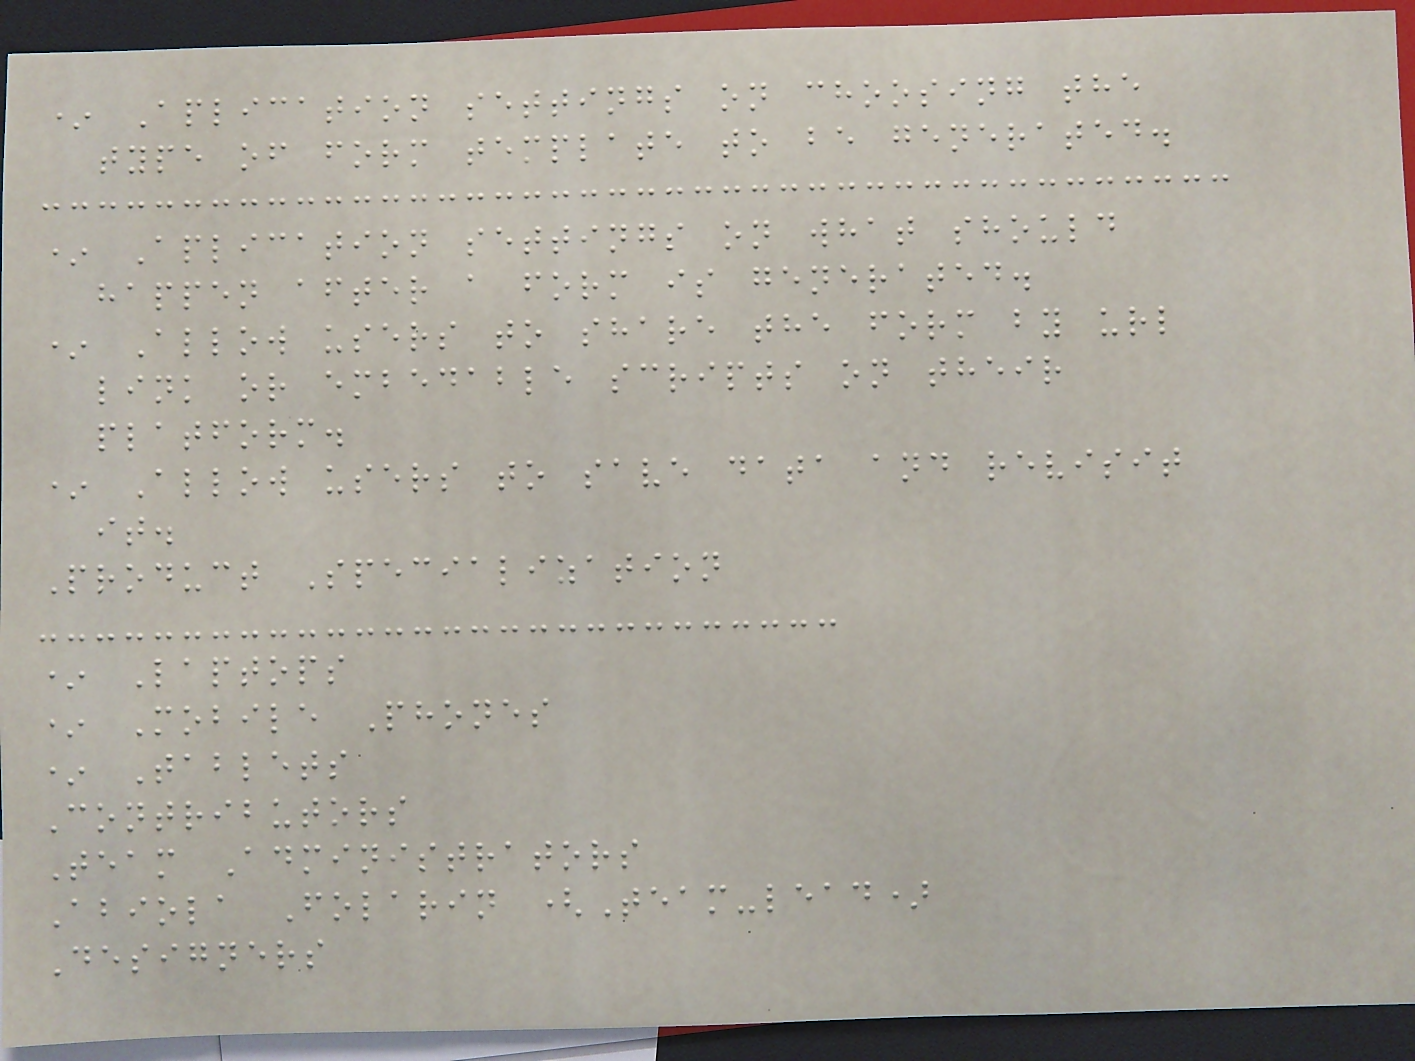* Aplication settings on choosing the
type of form template to be generated.
* Aplication settings on what should
happen after a form is generated.
* Allow users to share the form by url
link or embedable scripts on their
platform.
* Allow users to save data and revisit
it.
Product Specialization
* Laptops
* Mobile Phones
* Tablets
Contributors
Team Administrators
Abiola Folarin (Team-lead)
Designers
